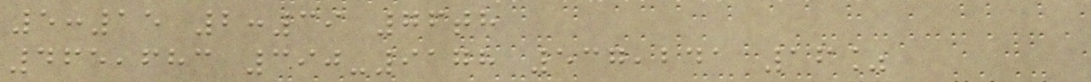5:15 2:39 76th
465,683 390-9178 537,241 16%
